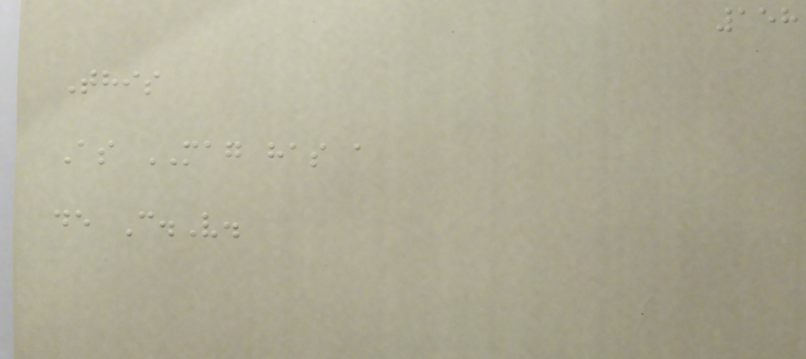158
This
As MAG has a
de C.V.
